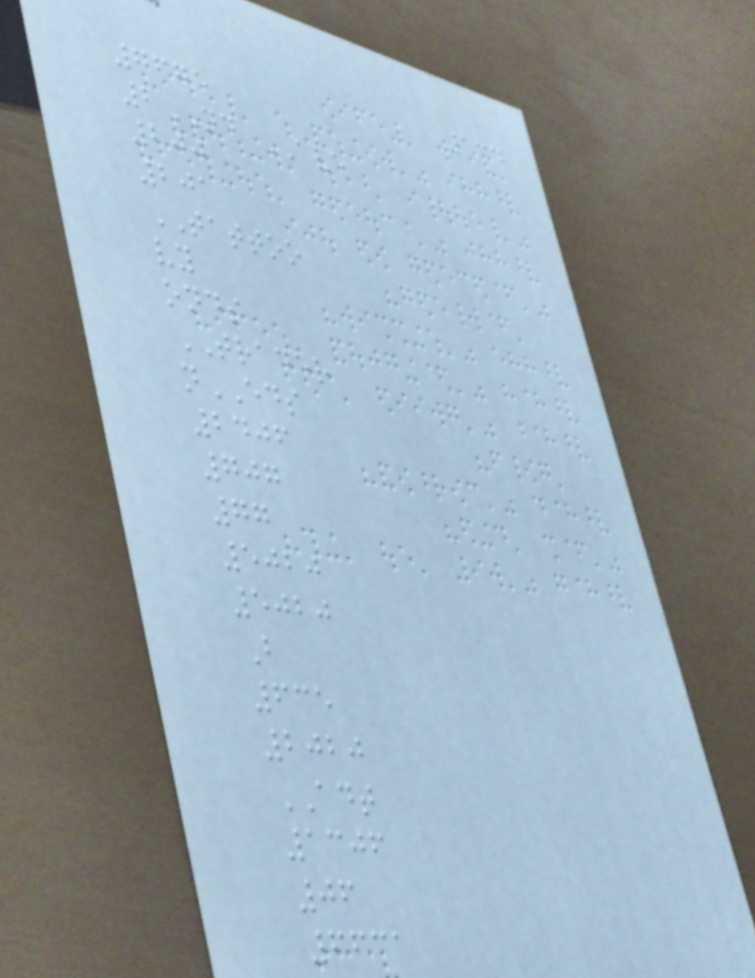134
7675
2ND AVE
200
201
TATTOO
vy
onds
TRADER
nEDS
2406
707
77
5020
5020
B
635
2020
ADT
1306
06
6631
